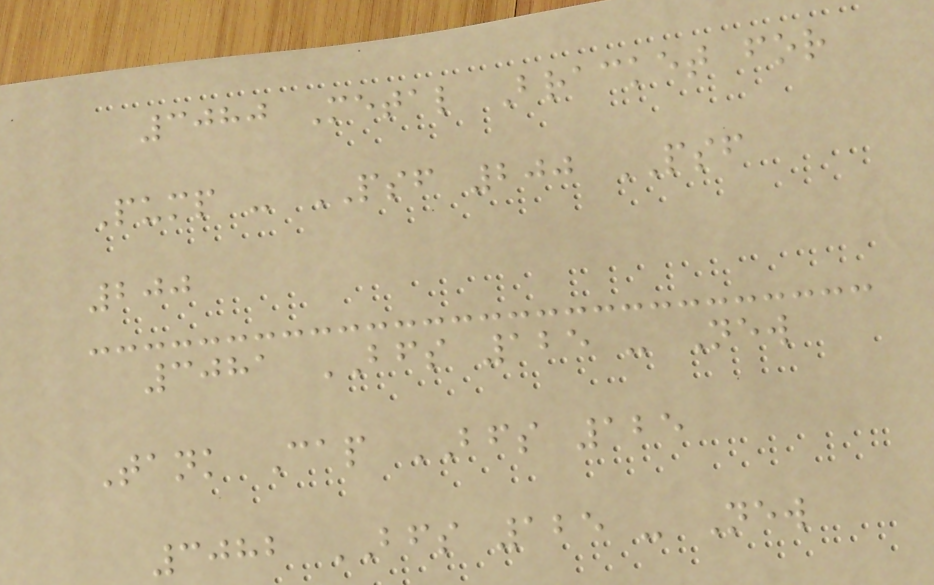3080 Metal Bracket for
Pump - PSF 200 PSF
200
3081 BFS 125 - New
Tank Cap BFS 125
3082 BFS 125 - New
